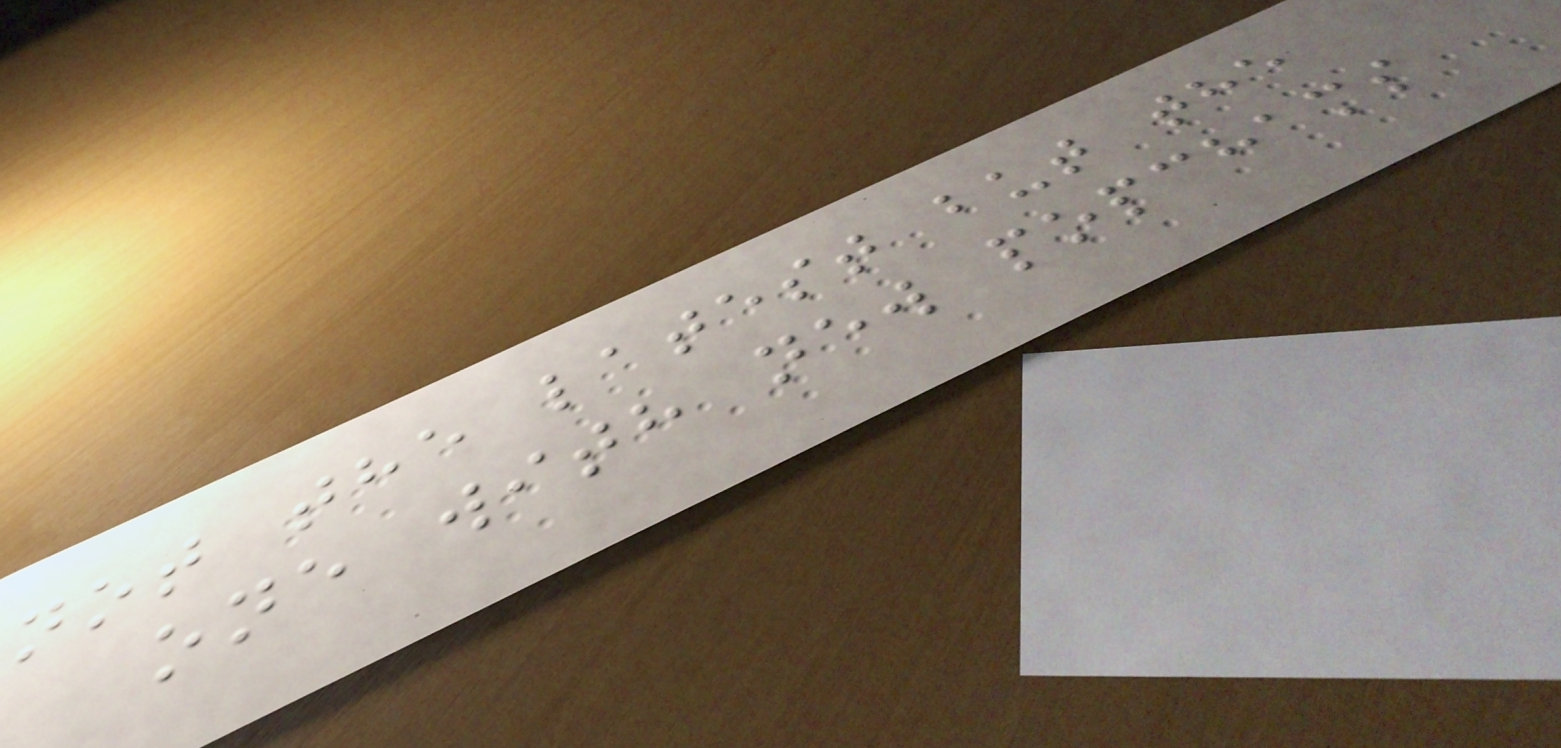not the latest but the
one with new popchams
